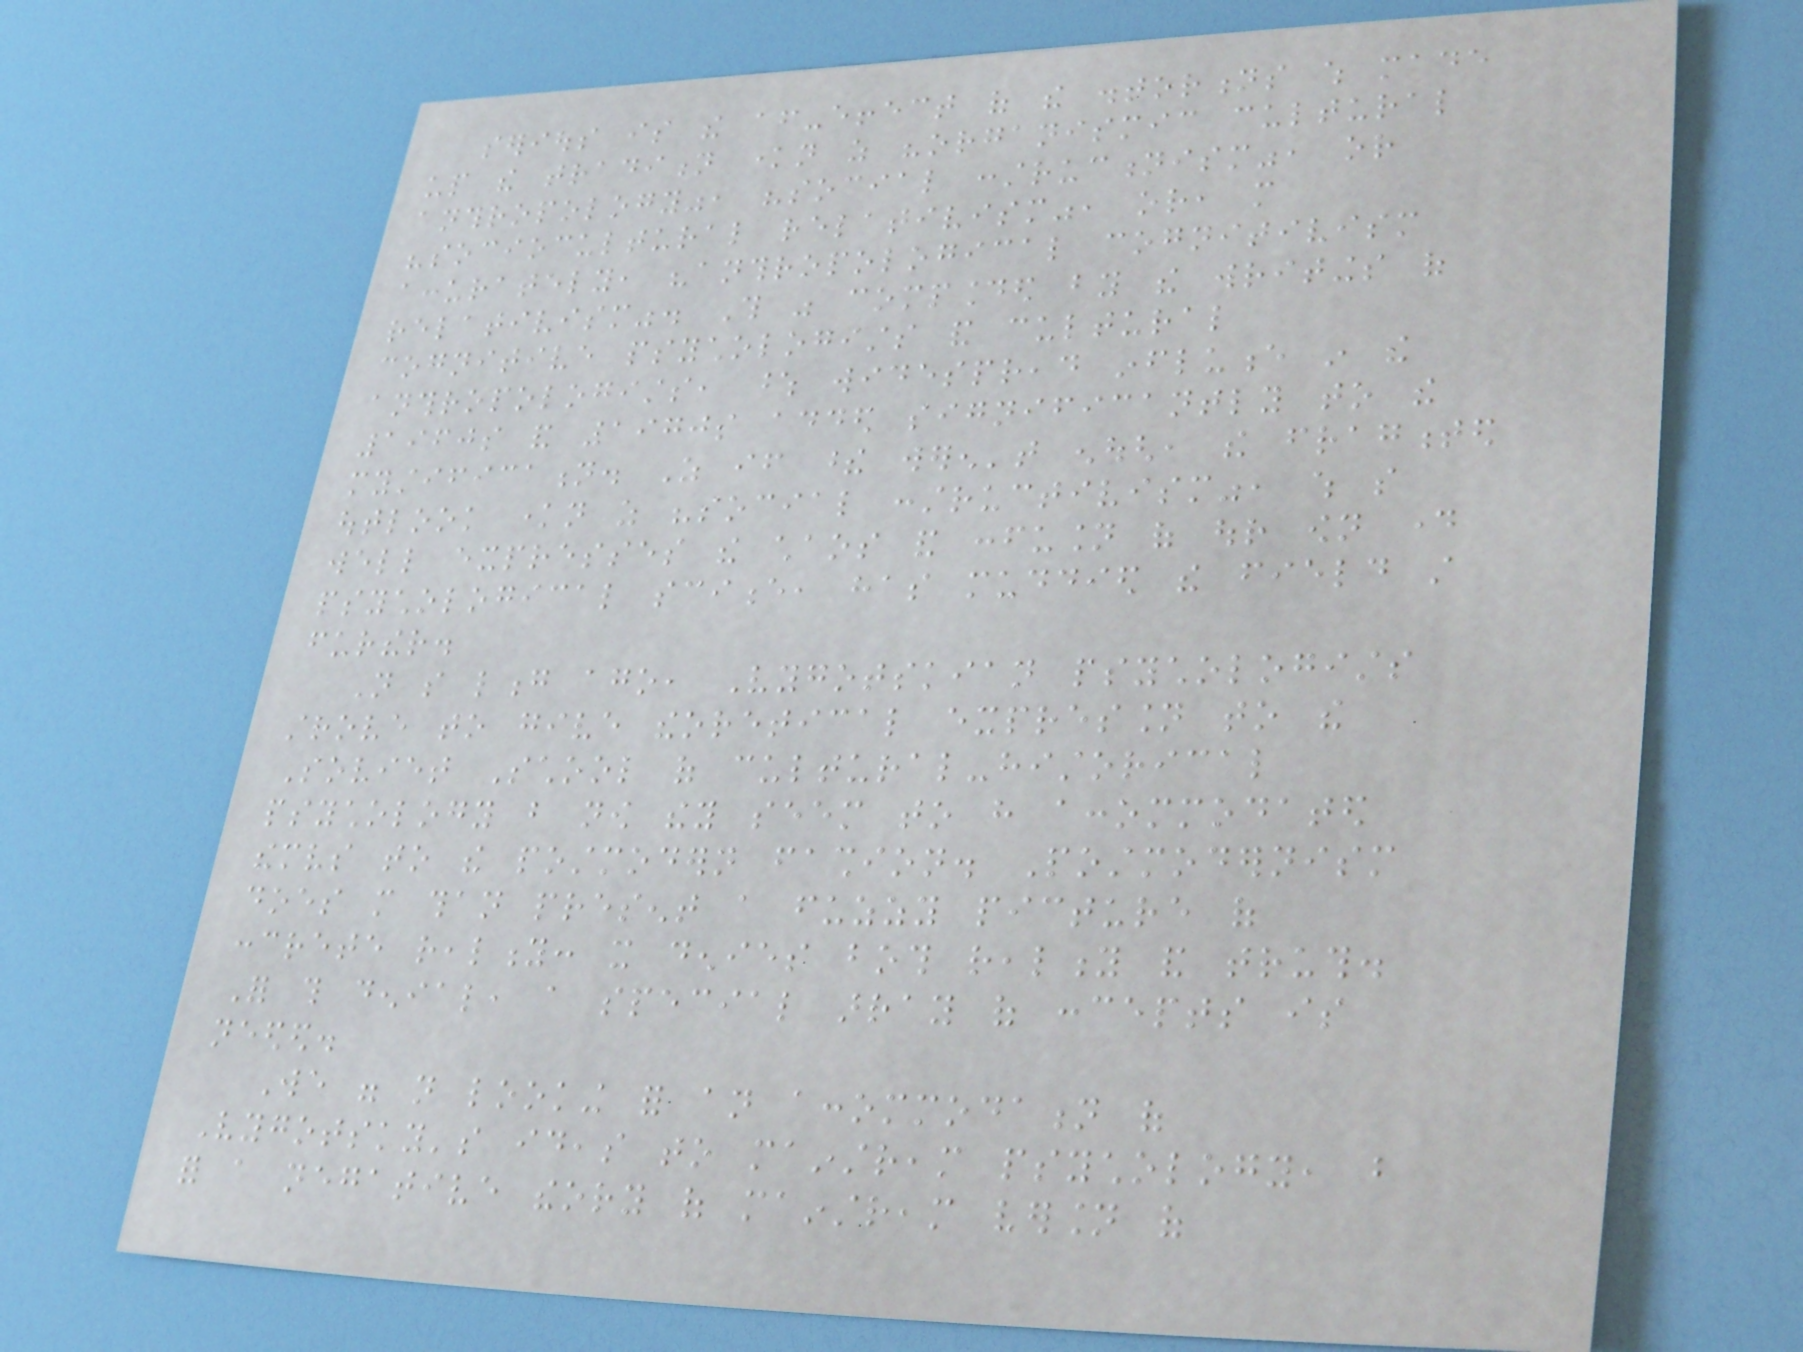serious is the after-effect of the distortions which made
up the tradition known as "organismic cultural
anthropology", "social constructionism", or
"sociocultural relativism", or, more
accurately, "anthropological cognitivism
relativism". This was compounded by the writings of
cognitive psychologists and cultural
anthropologists, whose widespread influence in the
1960s and 1970s added significantly to the
mystification. As if these weren't enough, the fragmented
outlook known as "social constructivism", which so
well expresses the chaos and confusion of our own day
psychological science, has muddied the field still
further.
Not so long ago, Vygotskian psychologists
strove to give theoretical expression to the
Soviet School of cultural-historical
psychology but now they seem to have accommodated
themselves to the postmodern fashion. Postmodernism
does more than present a fuzzy picture of
concrete reality: it denies both reality and truth.
For this denial, a special array of concepts is
needed.
We were not looking for an accommodation of
Vygotsky's ideas to mainstream psychology, but
for a negative theory of mainstream version of
